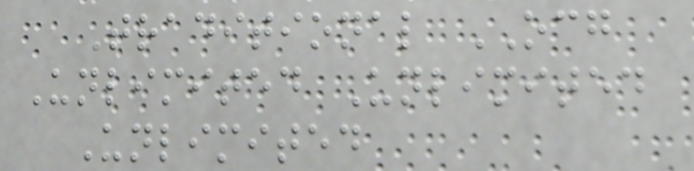Traditional OCG
Unlimited Unlimited
Unlimited
